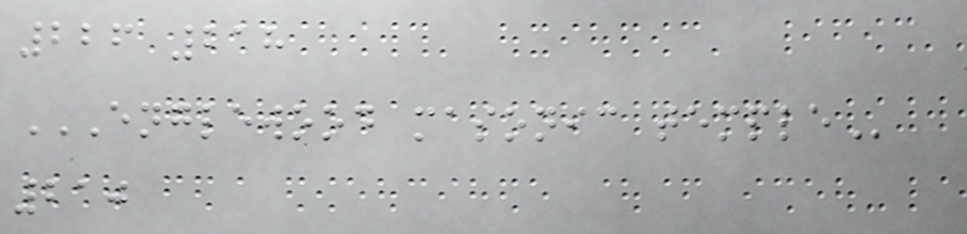226 218
ENGLEWOOD MASONIC TEMPLE
210
